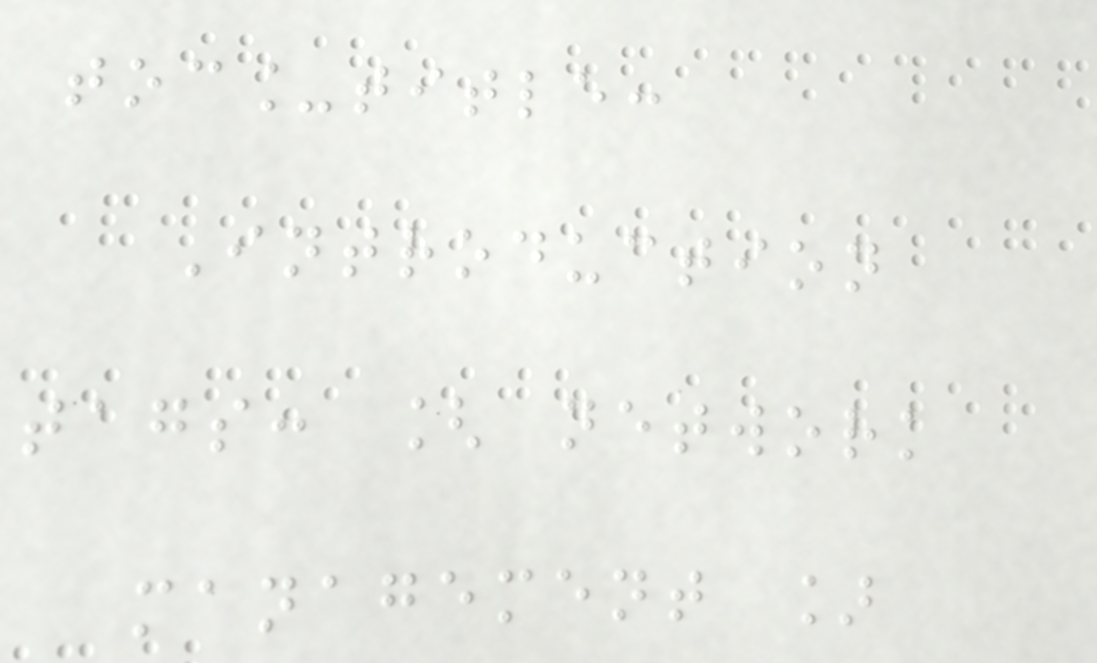toc_title:
Introduction
tags: [ network
management ]
